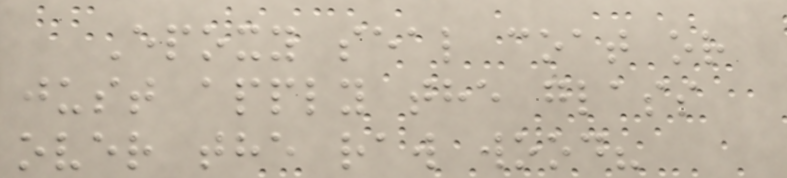Epoxy seal coat or
just apply the glass
over the raw wood?
